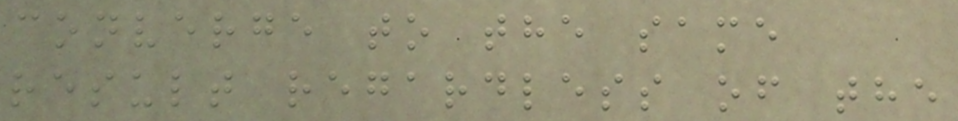converge to the same
result regardless of the
